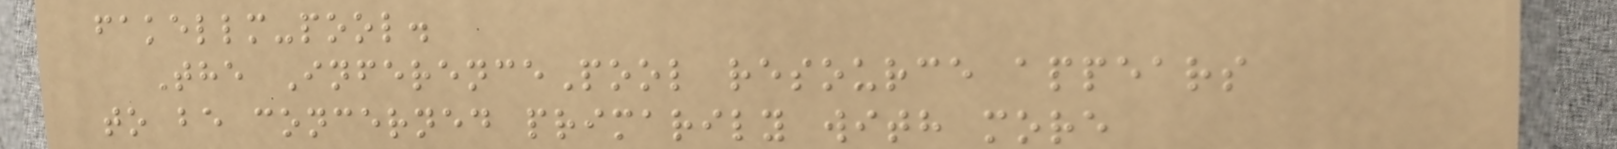fakellm-pool.
The InferencePool resource appears
to be concerned primarily with more
